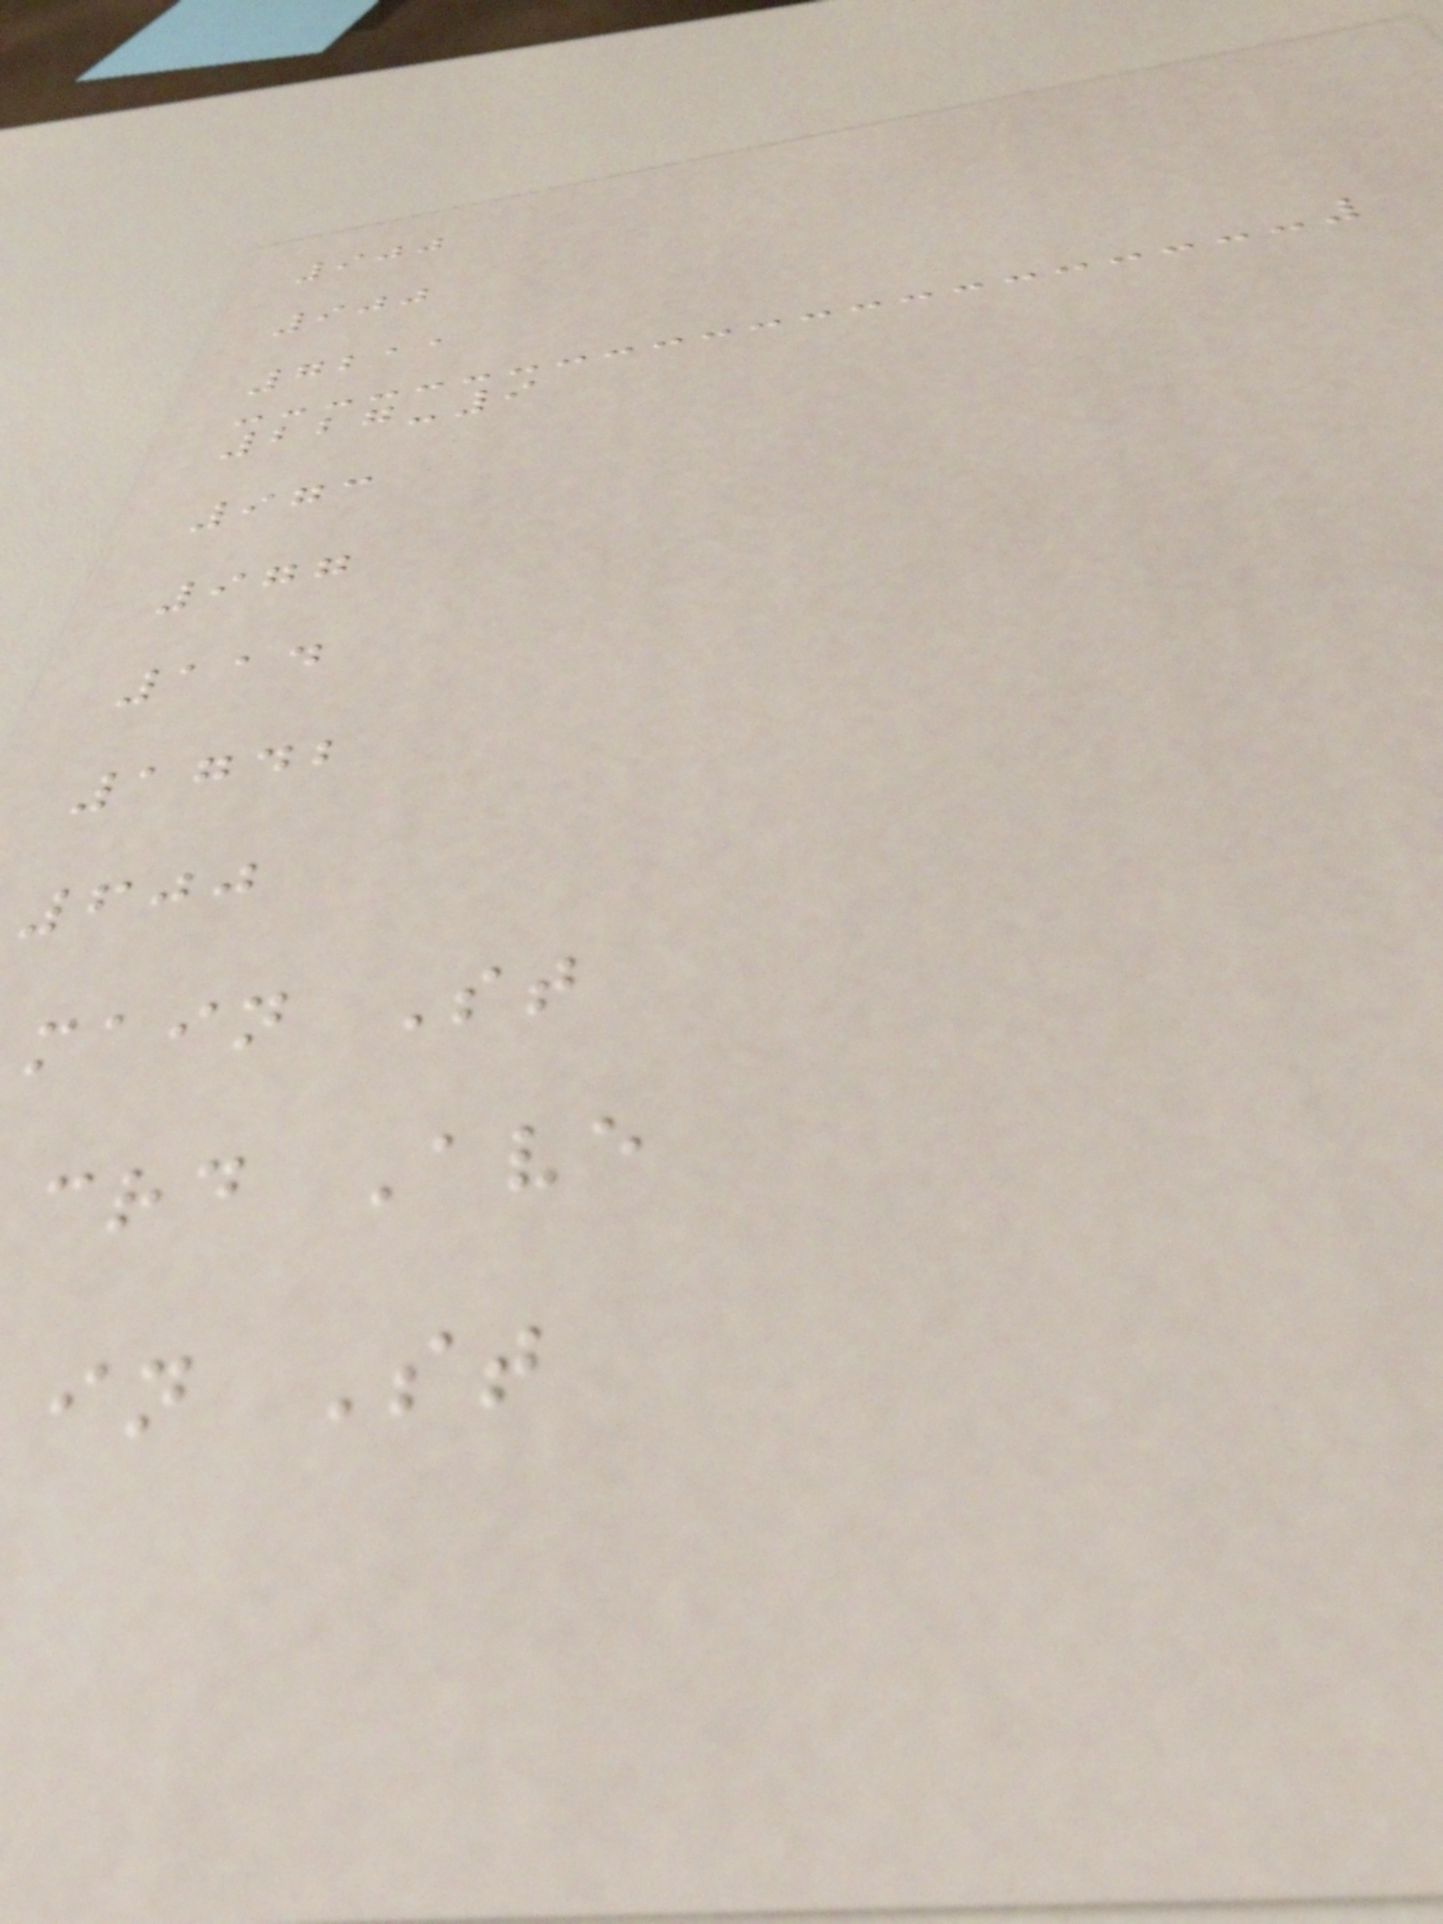900
900
7211
227-9
973
977
114
1742
600
main St
crd Ave
in St
